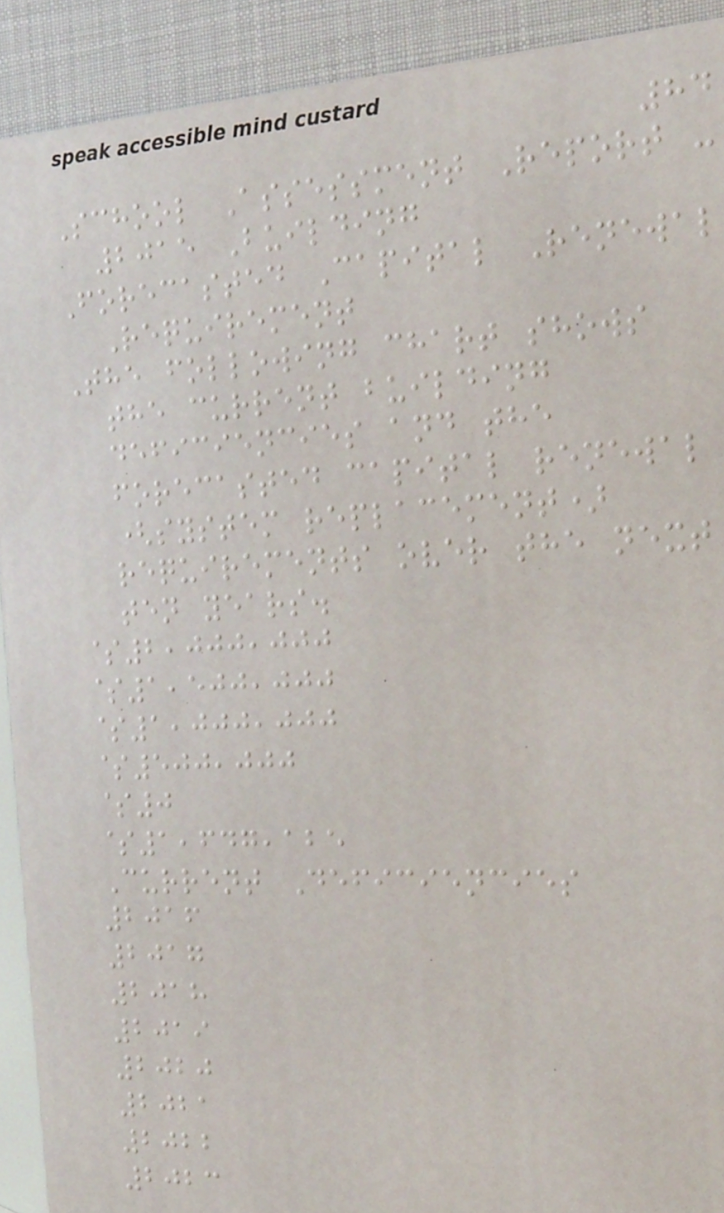84
School Assessment Report -
2015 Building
Forecasted Capital Renewal
Requirement
The following chart shows
the current building
deficiencies and the
forecasted capital renewal
(system replacement)
requirements over the next
ten years.
$2,000,000
$1,500,000
$1,000,000
$500,000
$0
$1,647,125
Current Deficiencies
2016
2017
2018
2019
2020
2021
2022
2023
